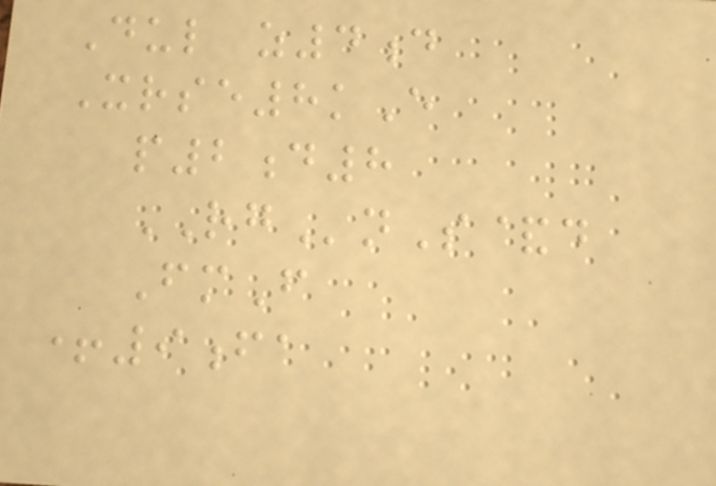Dul z4d
Xrse8kE
p2d8
RGnS&d
FmF
+9fa
